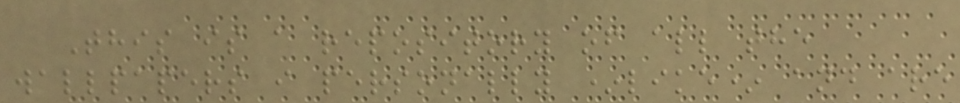This is a repository of all the
wallpapers i personally *like* and are
